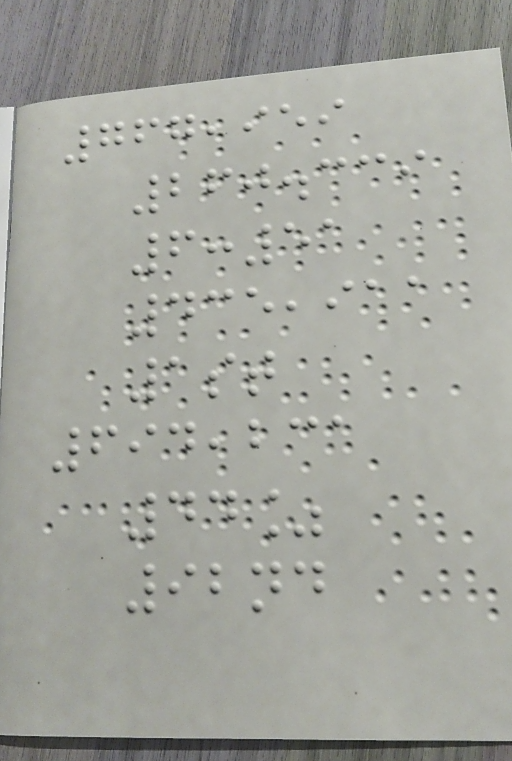767,959
260.339
6:51
435,911
1st
694,231
44%
92nd
